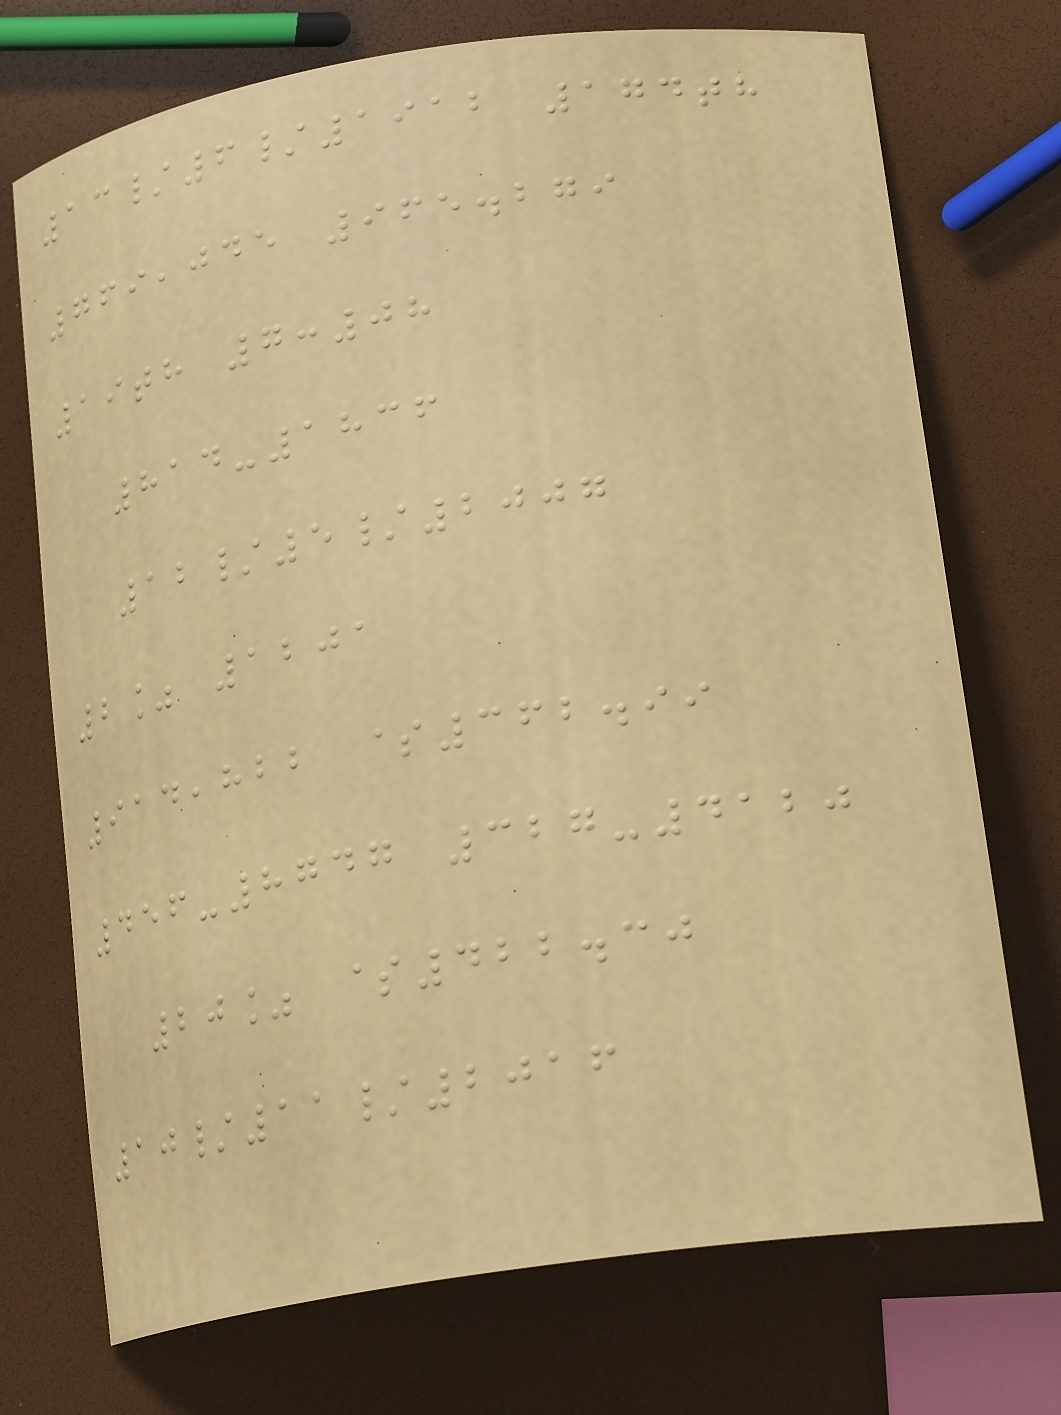13/6/1912 174th
769,045 965.279
19th 7:08
814-1836
12/5/2007
2% 1201
914,822 $362.99
456-8747 327-4120
20% $422.30
10/11/2016
